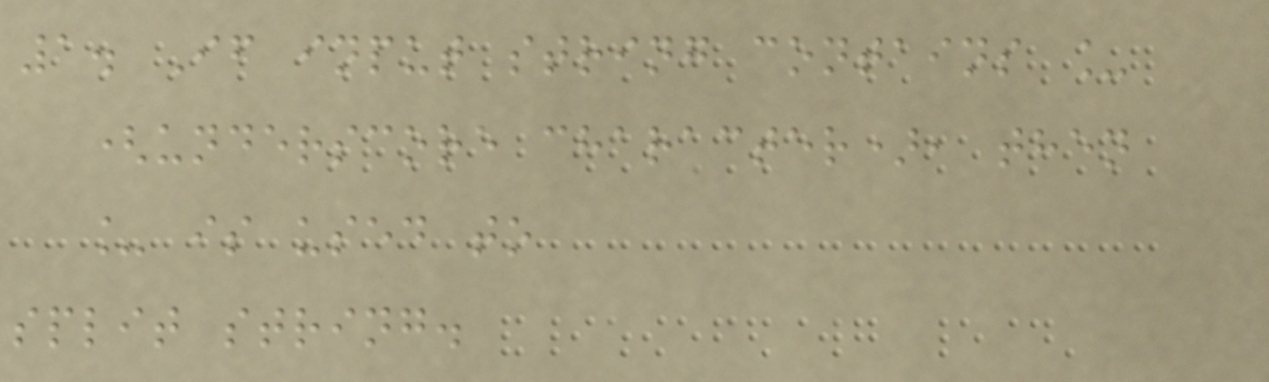1. If input string contains _
(underscore character), then
_ is used to
split string.
